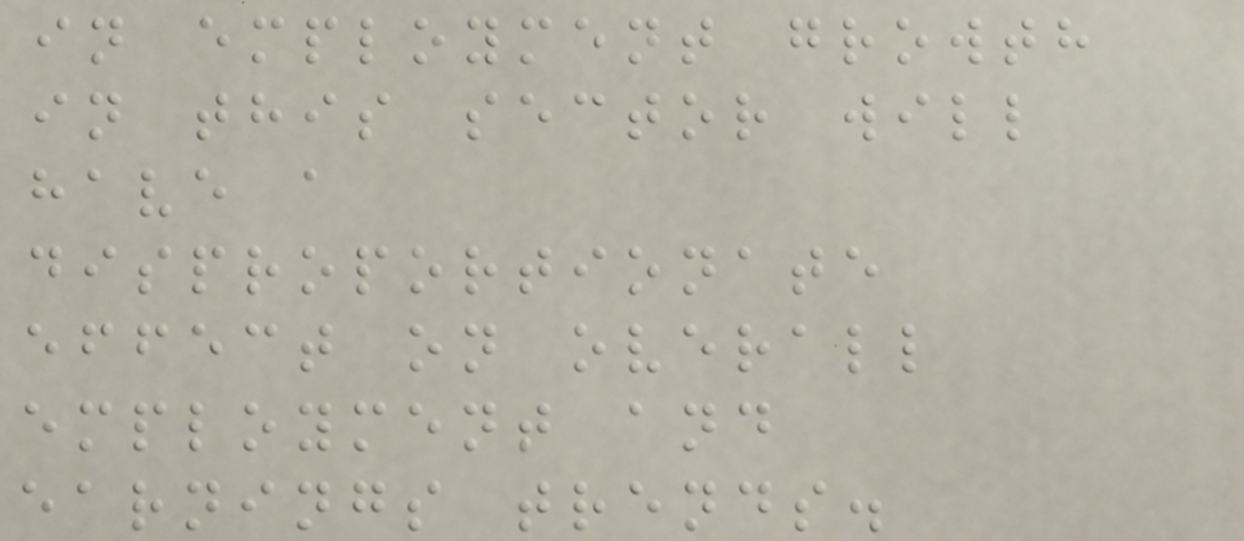in employment growth
in this sector will
have a
disproportionate
effect on overall
employment and
earnings trends.
